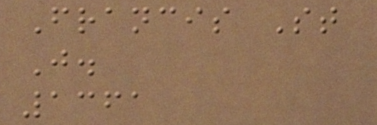Francis St
J.
1361
